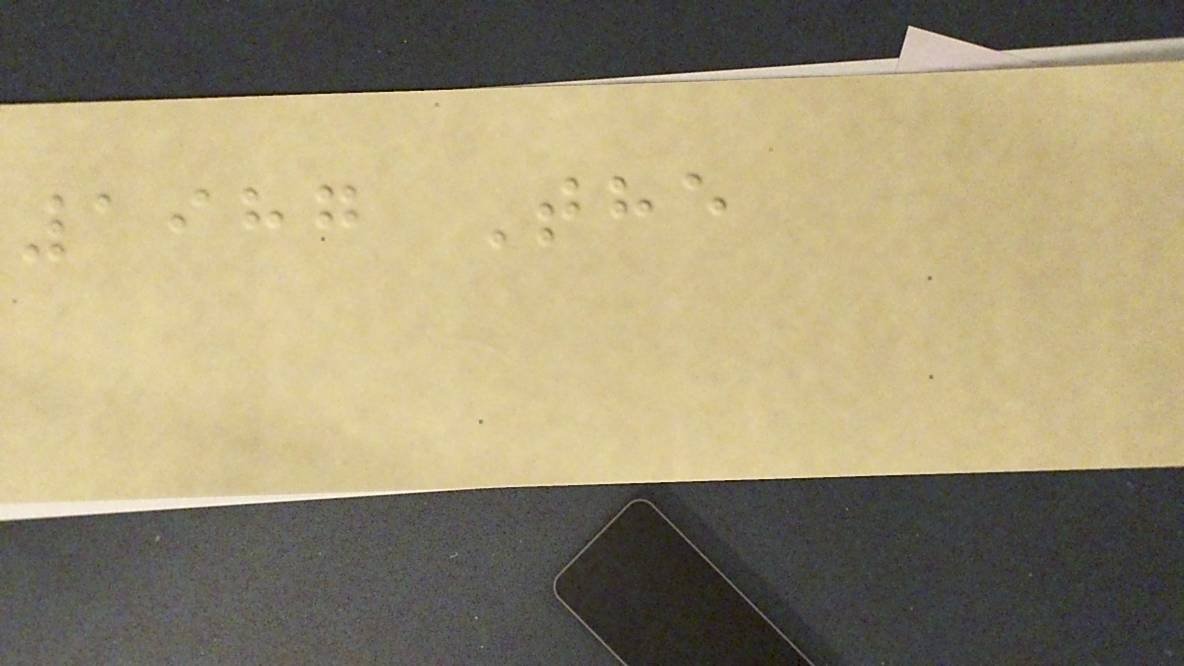1987 The
